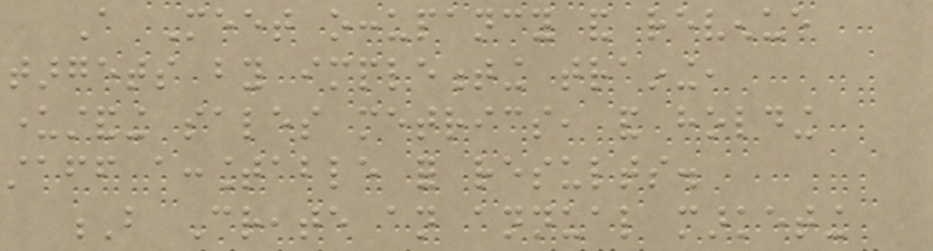A Meet occupancy and revenue
targets by implementing training,
understanding sales metrics, and holding
staff accountable for results.
B Create an annual marketing
